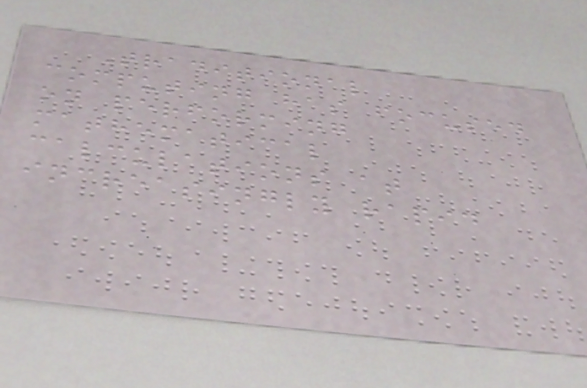Traditional
computing has focused
on performing
mathematical
calculations at
increasingly rapid
